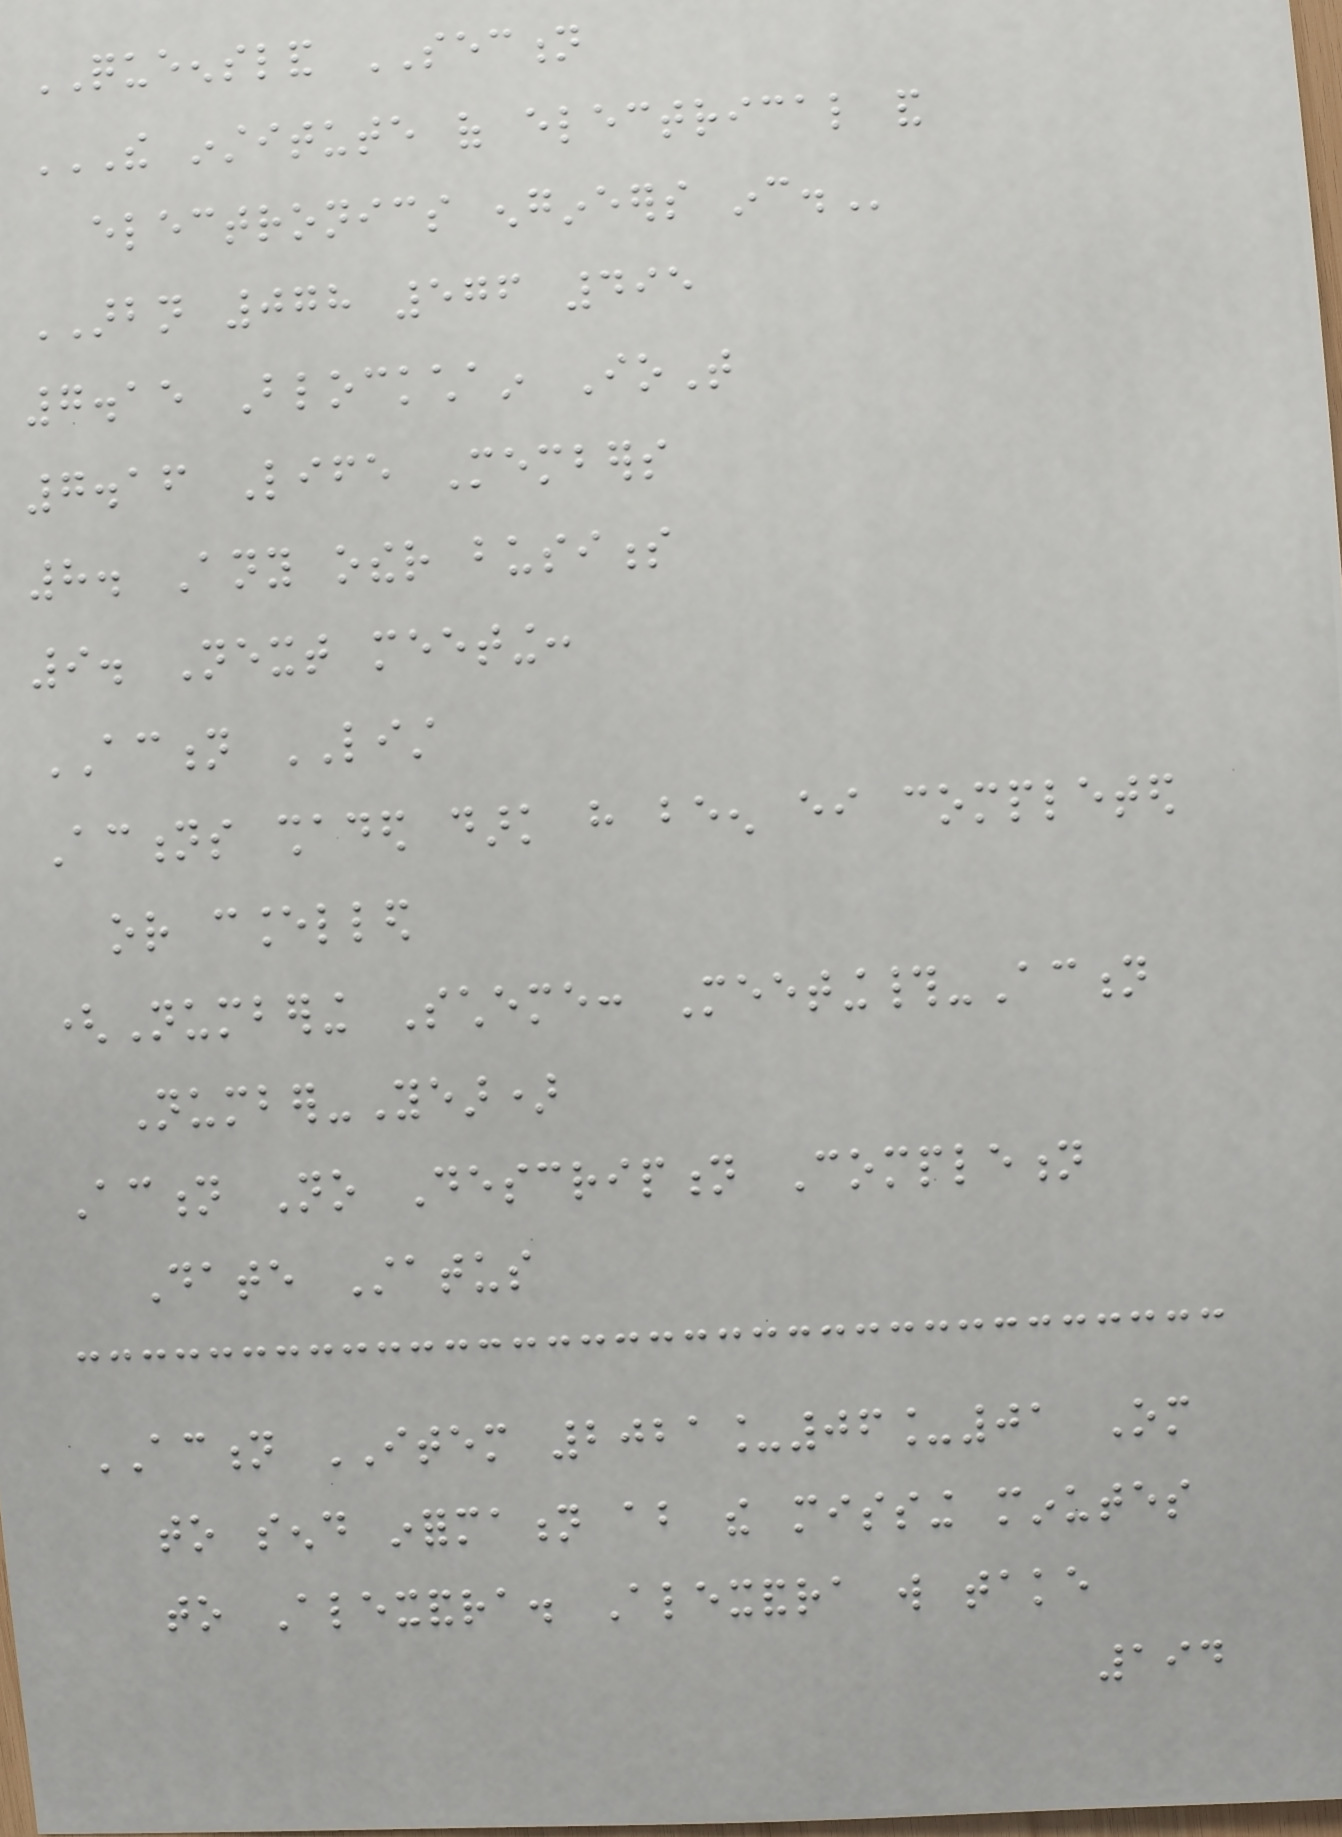QUEENSLAND SECTION
THE INSTITUTE OF ELECTRICAL AND
ELECTRONICS ENGINEERS INC.
ARBN 078 576 495
7.15 Blockchain IoT
7.16 Life Members
8. Any other business
9. Next meeting:
ACTION LIST
Actions shaded dark have been either completed
or cancelled
(Numbering Scheme: Meeting#-Action
Number-Year)
Action No Description Completion
Date Status
ACTION ITEM 2021_06_01 Om
to send information about the missing minutes
to Alexandra. Alexandra will take
194
